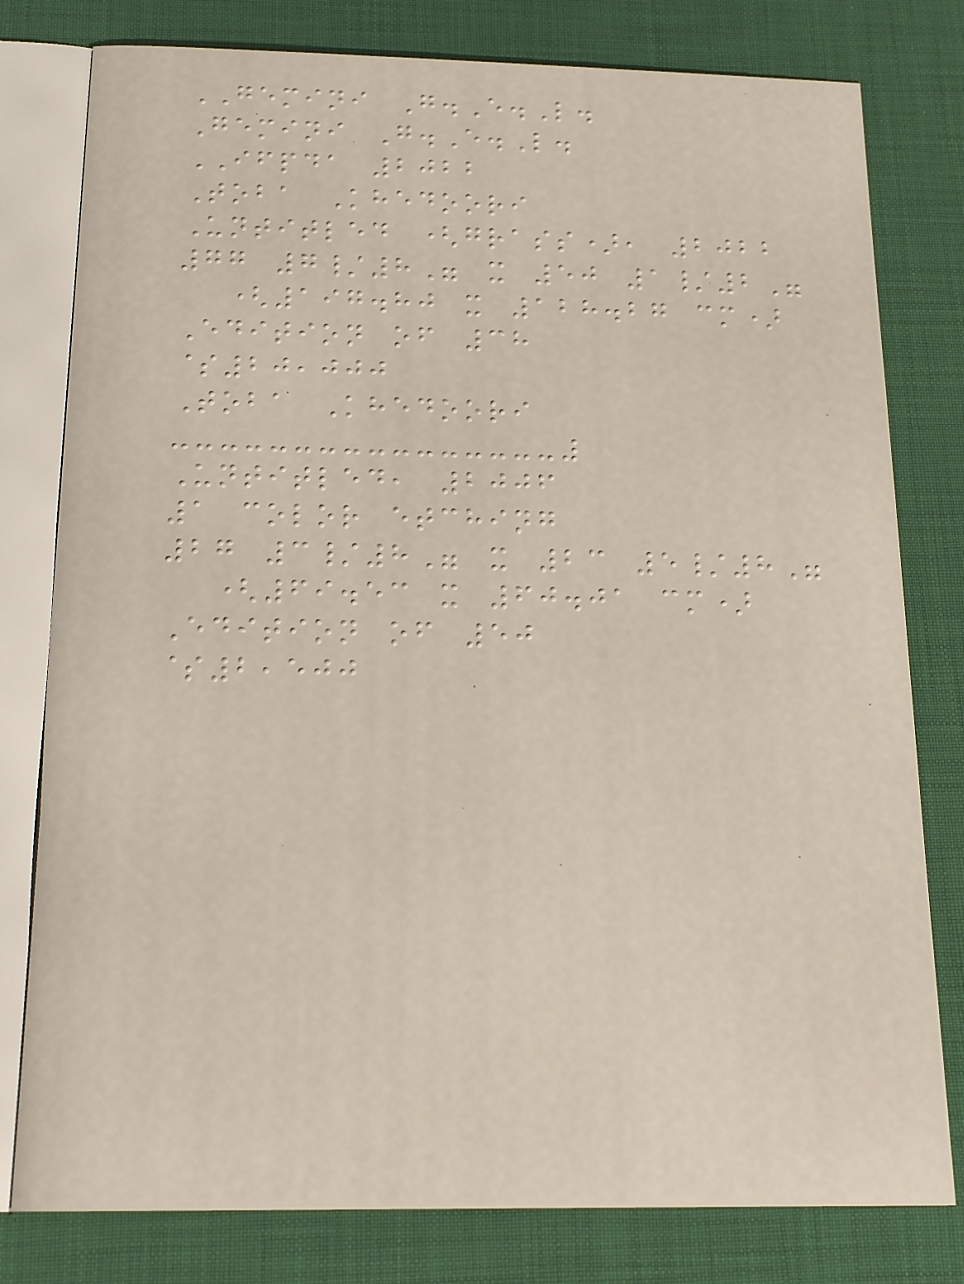GEMINI G.E.L.
Gemini G.E.L.
IFPDA 2022
Toba Khedoori
Untitled (grass), 2022
77 7/8" x 50 1/2"
(197.80 x 128.27 cm)
Edition of 38
$20,000
Toba Khedoori
Untitled, 2006
1 color etching
27 3/8" x 23 5/8"
(69.53 x 60.01 cm)
Edition of 50
$2,500
